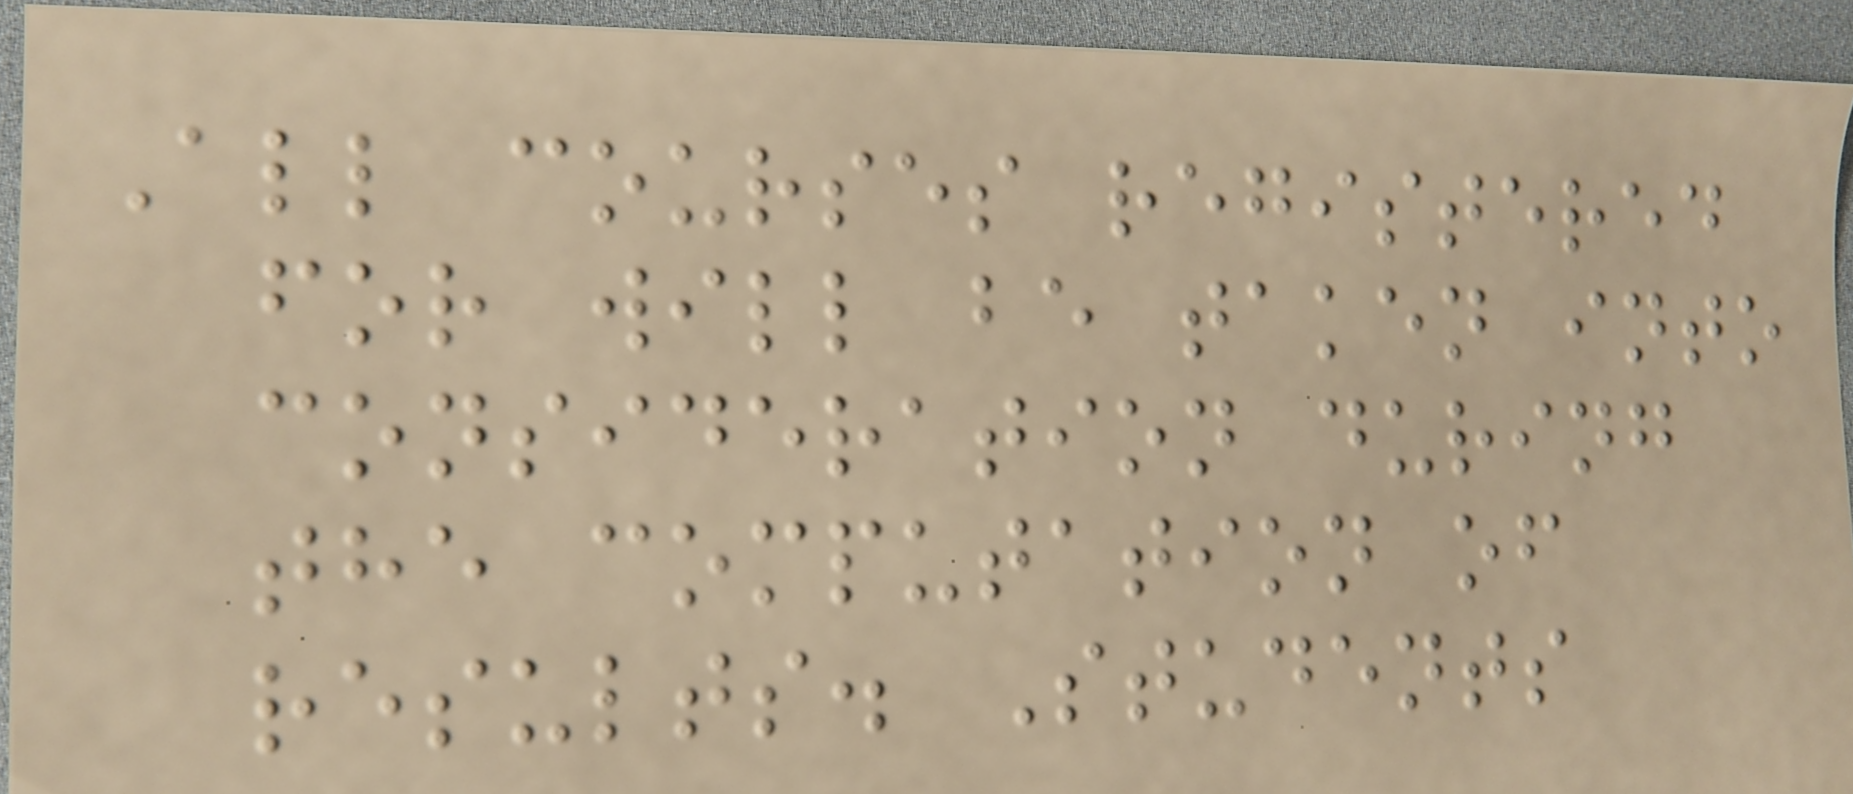All courses registered
for will be taken into
consideration during
the computation of
results. Students
